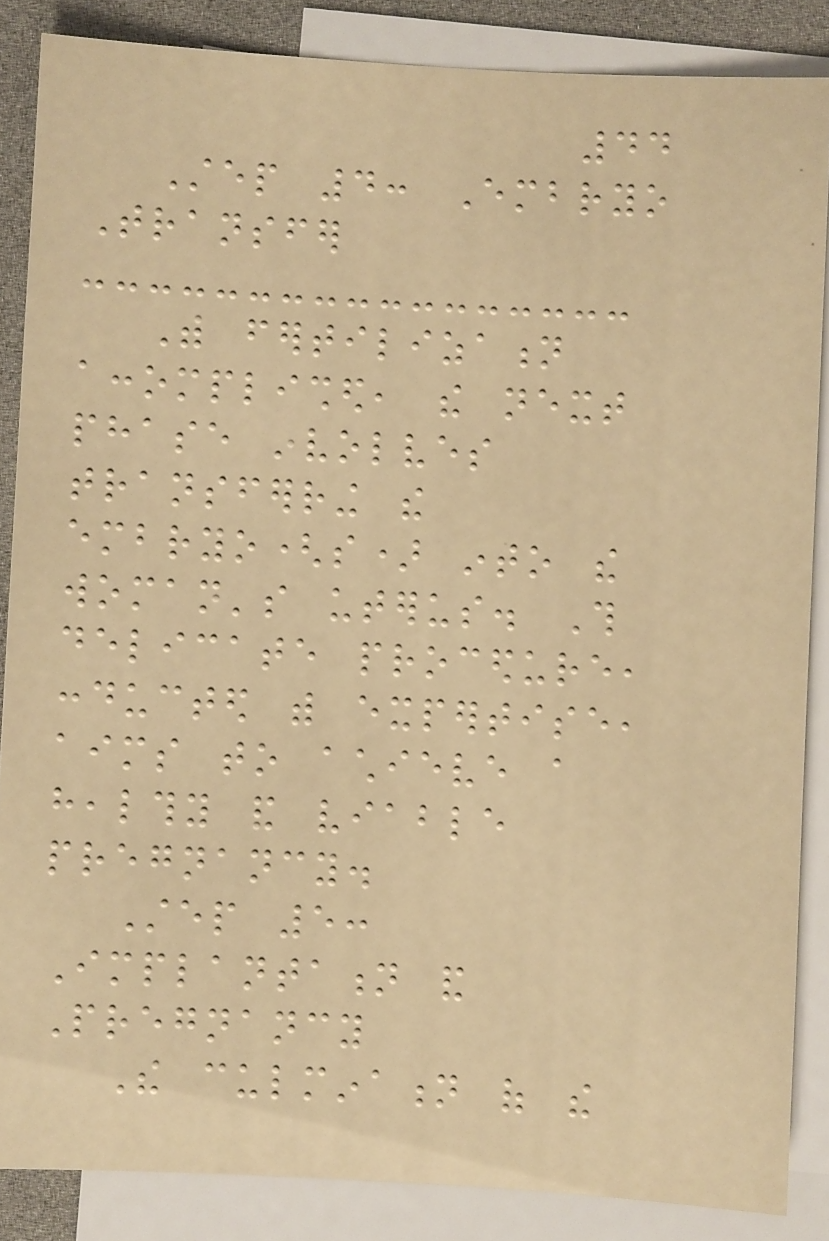44
Step 4: Embryo
Transfer
With fertilization
accomplished, the next
phase involves
transferring the
embryo(s) into the
woman's uterus. This
delicate procedure,
conducted with expertise,
aims to achieve a
healthy and viable
pregnancy.
Step 5:
Implantation and
Pregnancy
The culmination of the
